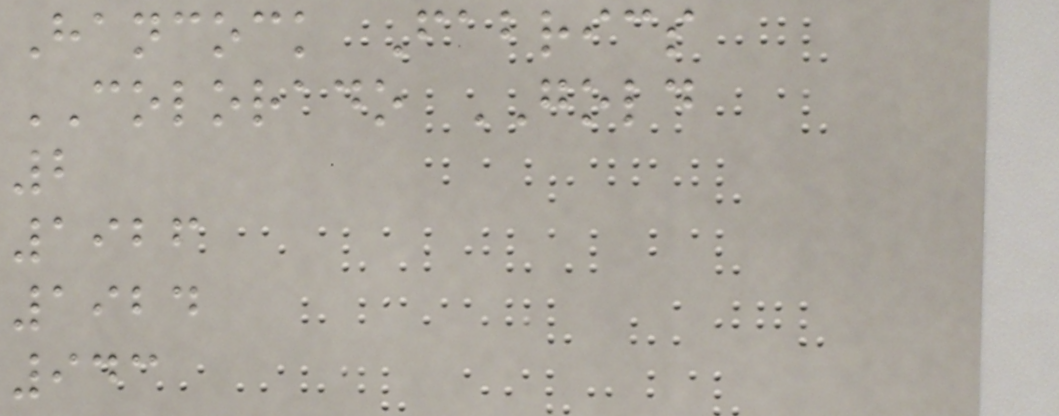Hancock Fabrics
COLORADO GOLD
2
1926
1924
943
